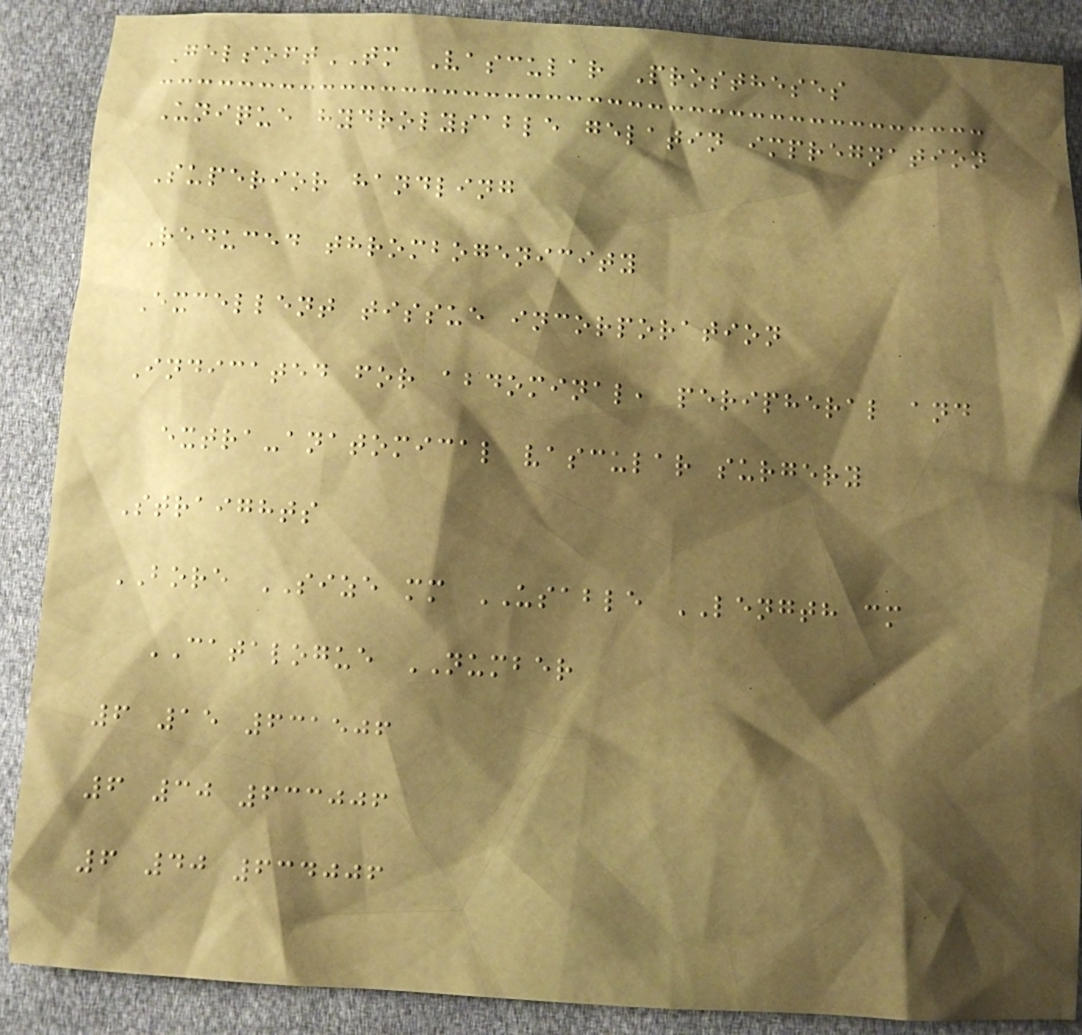GelsoftTM Vascular Prostheses
Unique hydrolysable gelatin impregnation
Superior handling
Reduced thrombogenicity
Excellent tissue incorporation
Indicated for abdominal, peripheral and
extra-anatomical vascular surgery
Straights
BORE SIZE mm USABLE LENGTH cm
CATALOGUE NUMBER
6 15 631506
6 30 633006
6 40 634006
